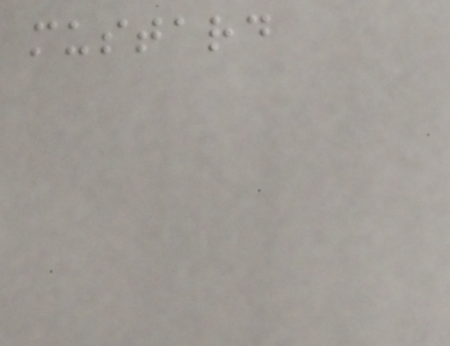mustard
